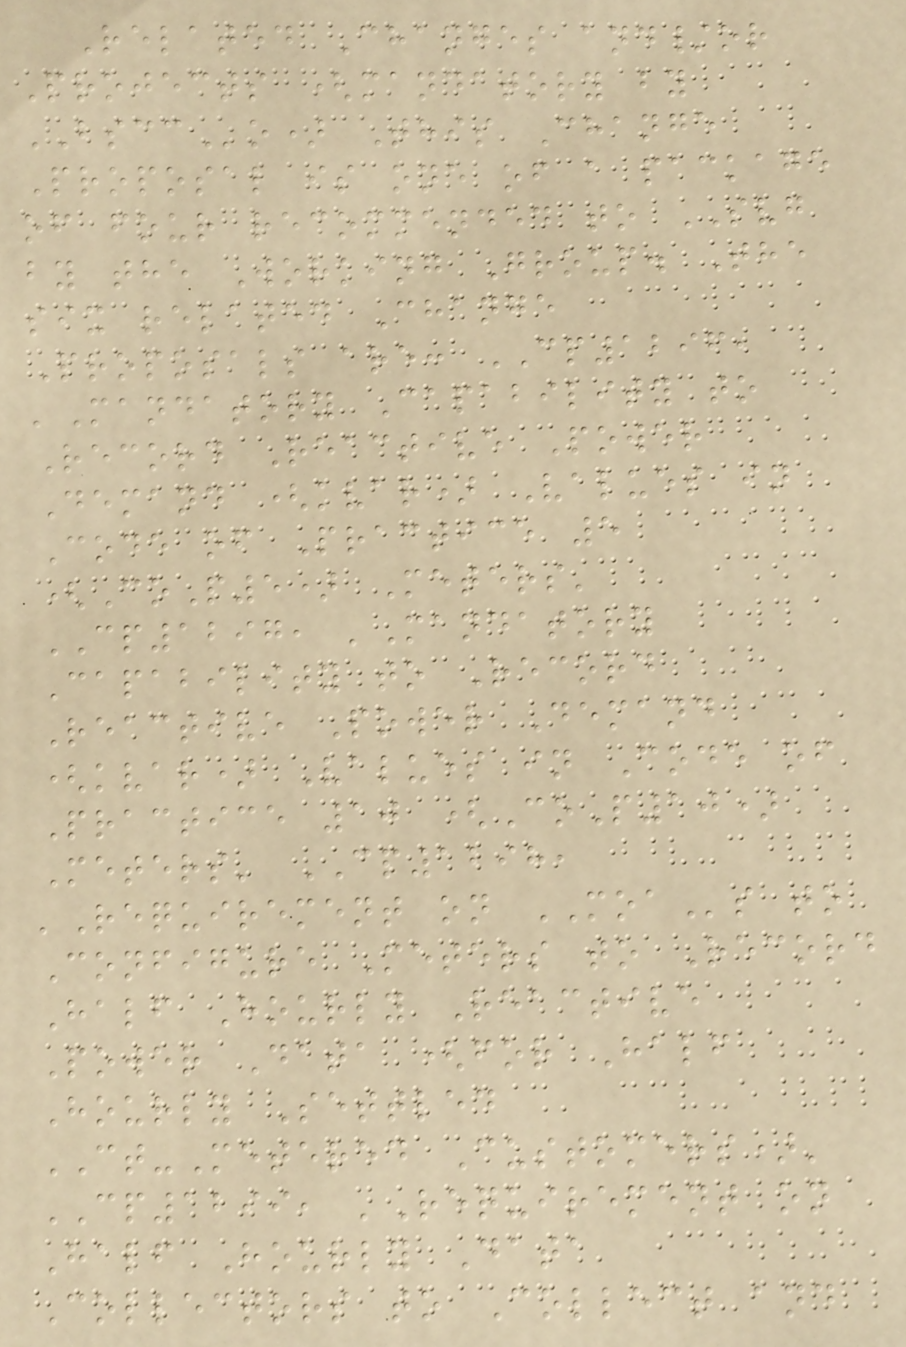Related Changes and/or
Projects (mandatory by
BSCCo) This Change
Proposal is one of a package
of four recommended to SVG
by the Working Group. The
six related Change
Proposals are: CP1296,
'Mandatory Capability to
Record Reactive Power
Demand (kvar) Values in
Code of Practice 5
(CoP5) Meters'
CP1297, 'Mandatory
Capability to Record
Reactive Power Demand
(kvar) Values in Code of
Practice 10 (CoP10)
Meters' CP1298,
'Requirement on MOAs to
Configure Meters to Record
Half Hourly Reactive
Power Data (for Half
Hourly Settled
CT-Metered Customers)'
CP1299, 'Requirement on
Half Hourly Data
Collectors to Collect and
